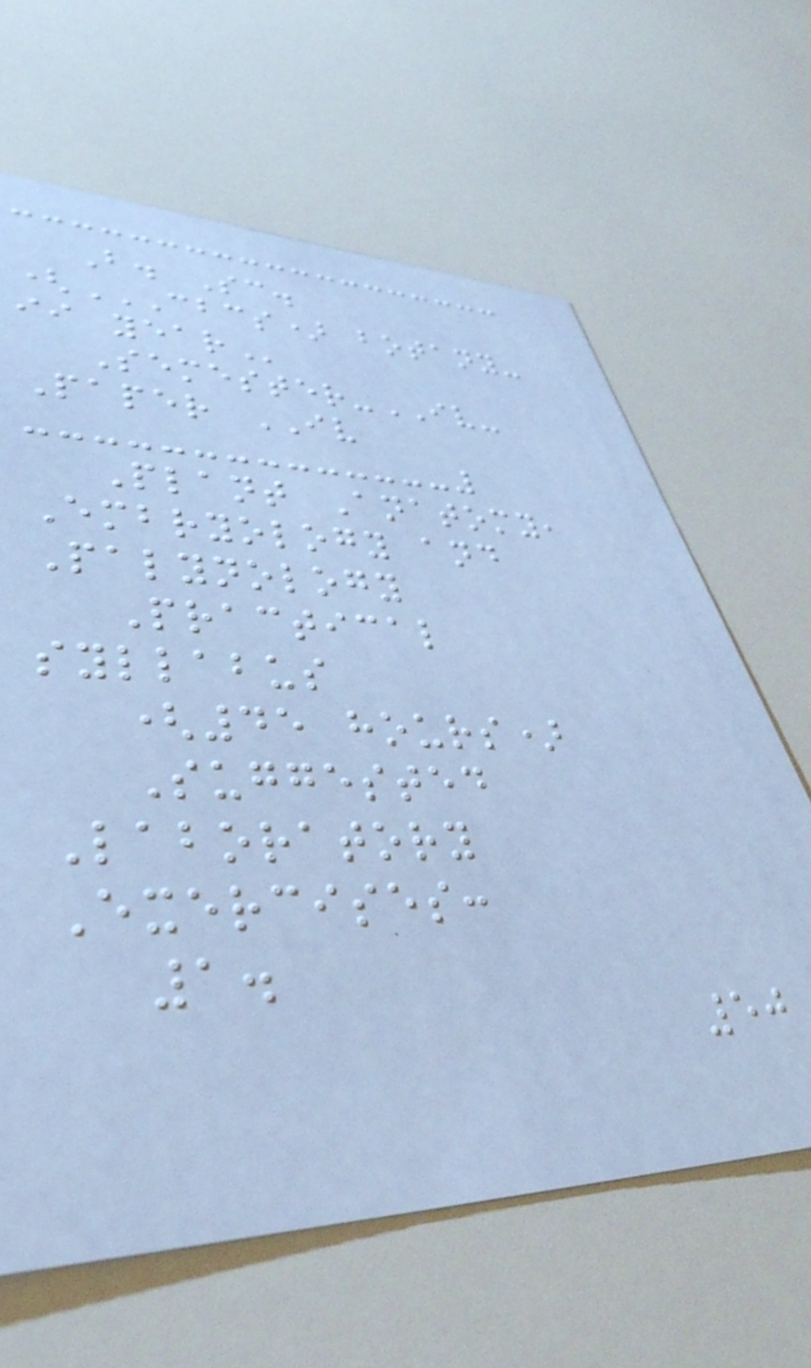B. Sc.
(CBCS) BOTANY-
II YEAR
Semester-IV-
Paper IV
Plant Anatomy,
Embryology and
Palynology
Practical
syllabus
(45 hours)
Suggested
Laboratory
Exercises:
1.
50
